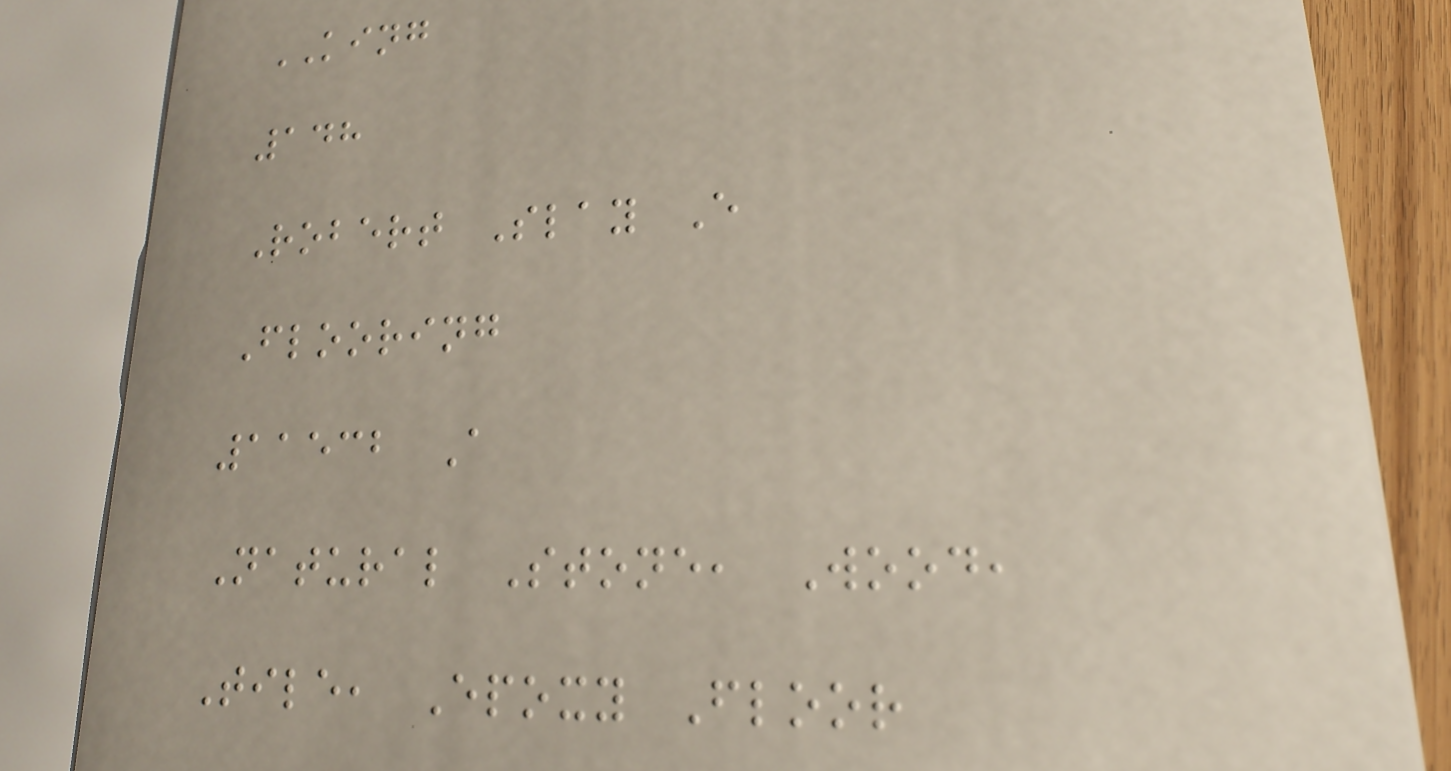KING
148
Robert Slay E
Flooring
11532 A
Natural Stone, Wood,
Tile, Epoxy Floor
